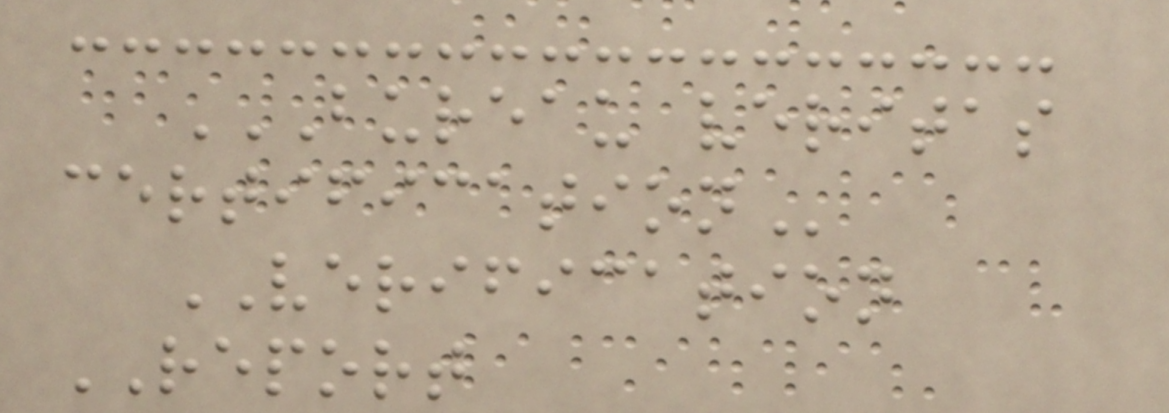BUREAU VERITAS
CERTIFICATION
VERIFICATION
REPORT
